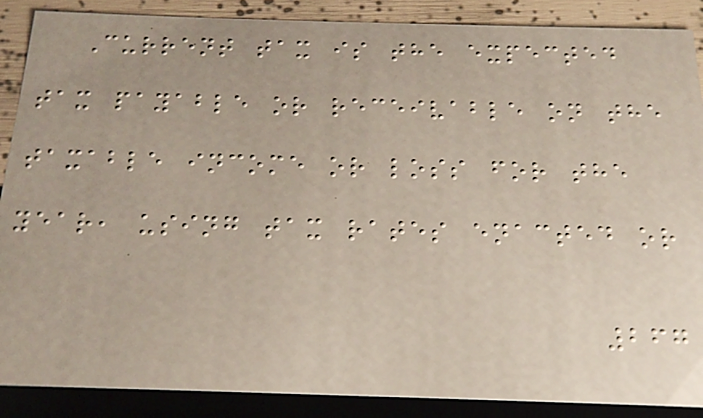Current tax is the expected
tax payable or receivable on the
taxable income or loss for the
year, using tax rates enacted or
267
